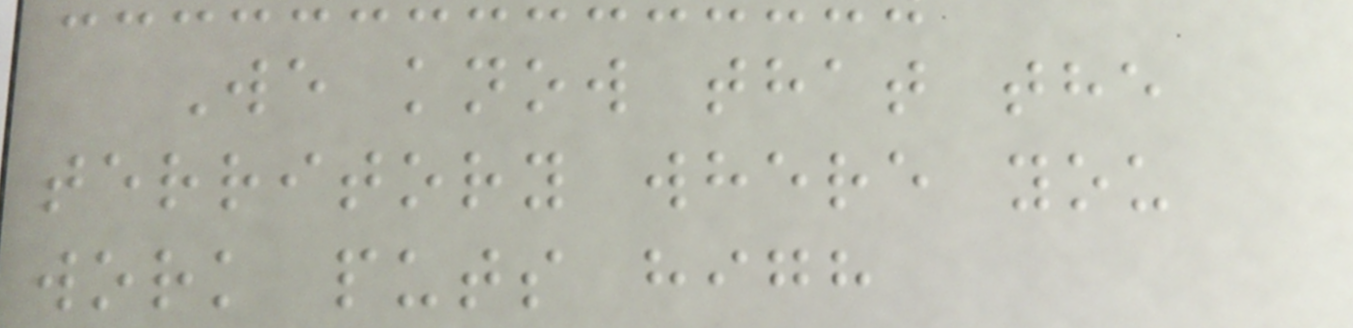We know that the
territory where you
work puts high
